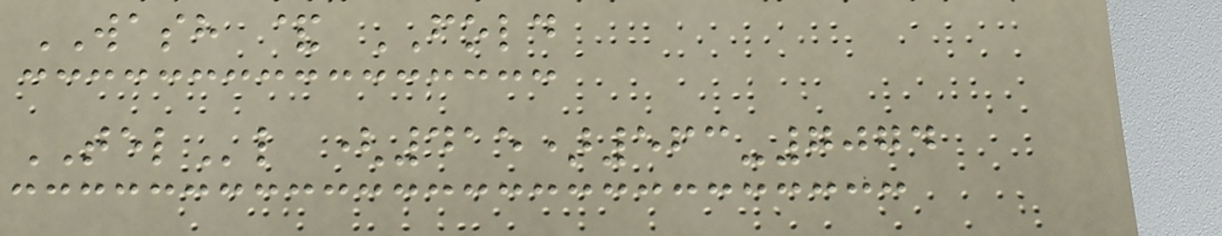WASH & FOLD
TELl (415)563-7074
